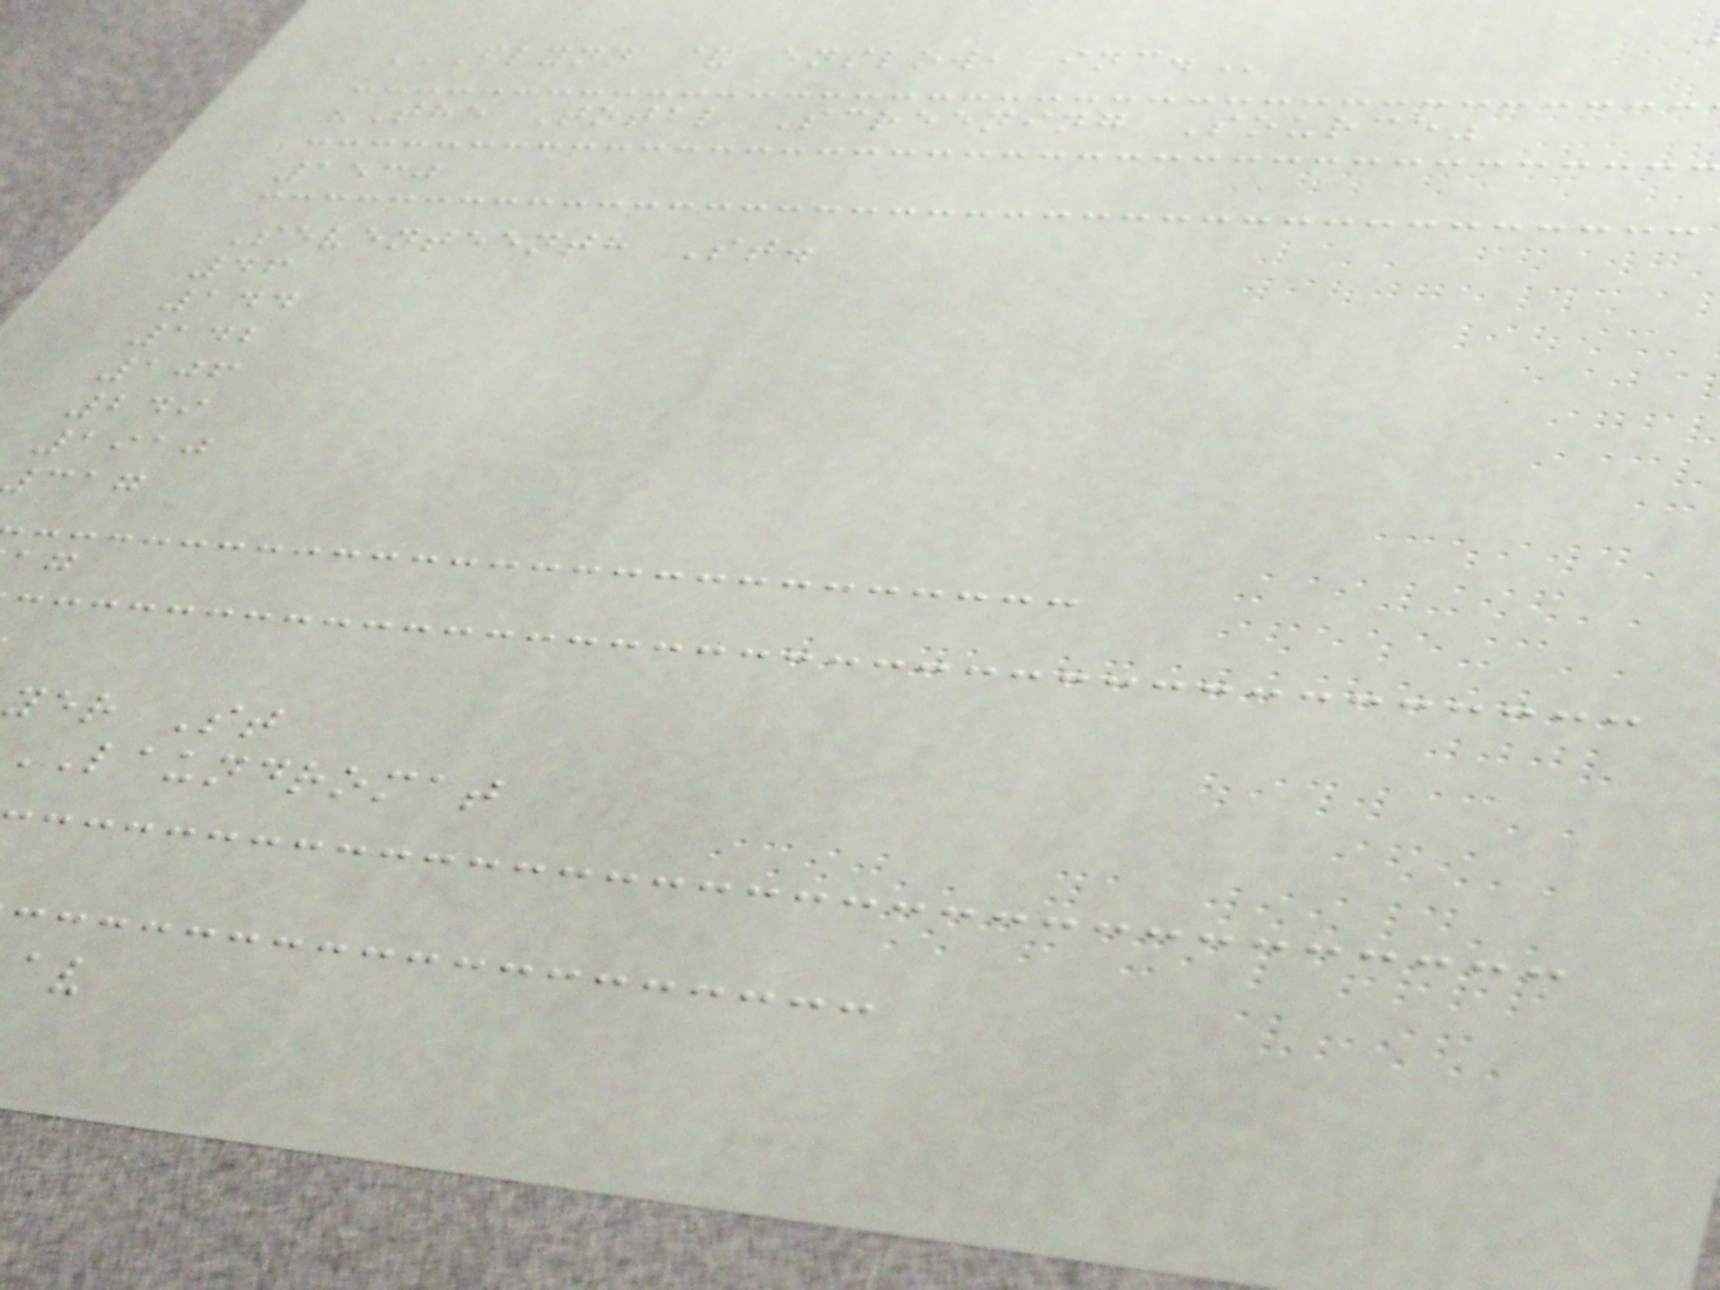FLYNN & ENSLOW, INC.
"The Total Screening Source"
1530
Seventeenth St.
46
144
142
106
249
1910
yer St
LAUNDROMAT
